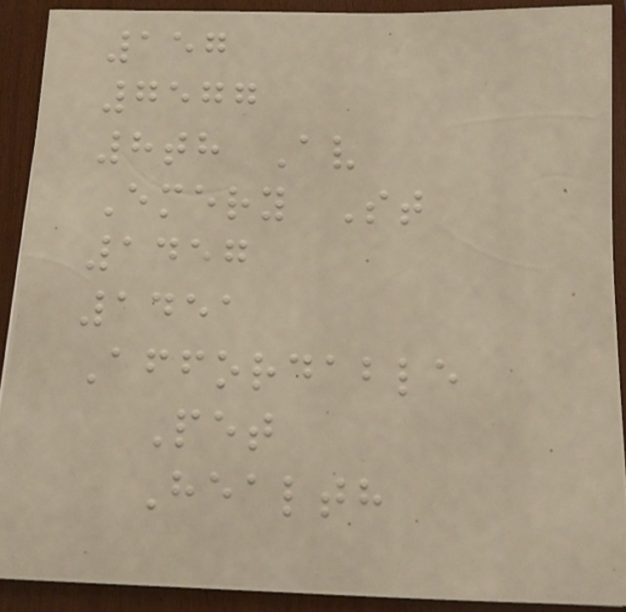157
7577
8th Av
Emery St
1457
1451
Affordable
Pet
Health
